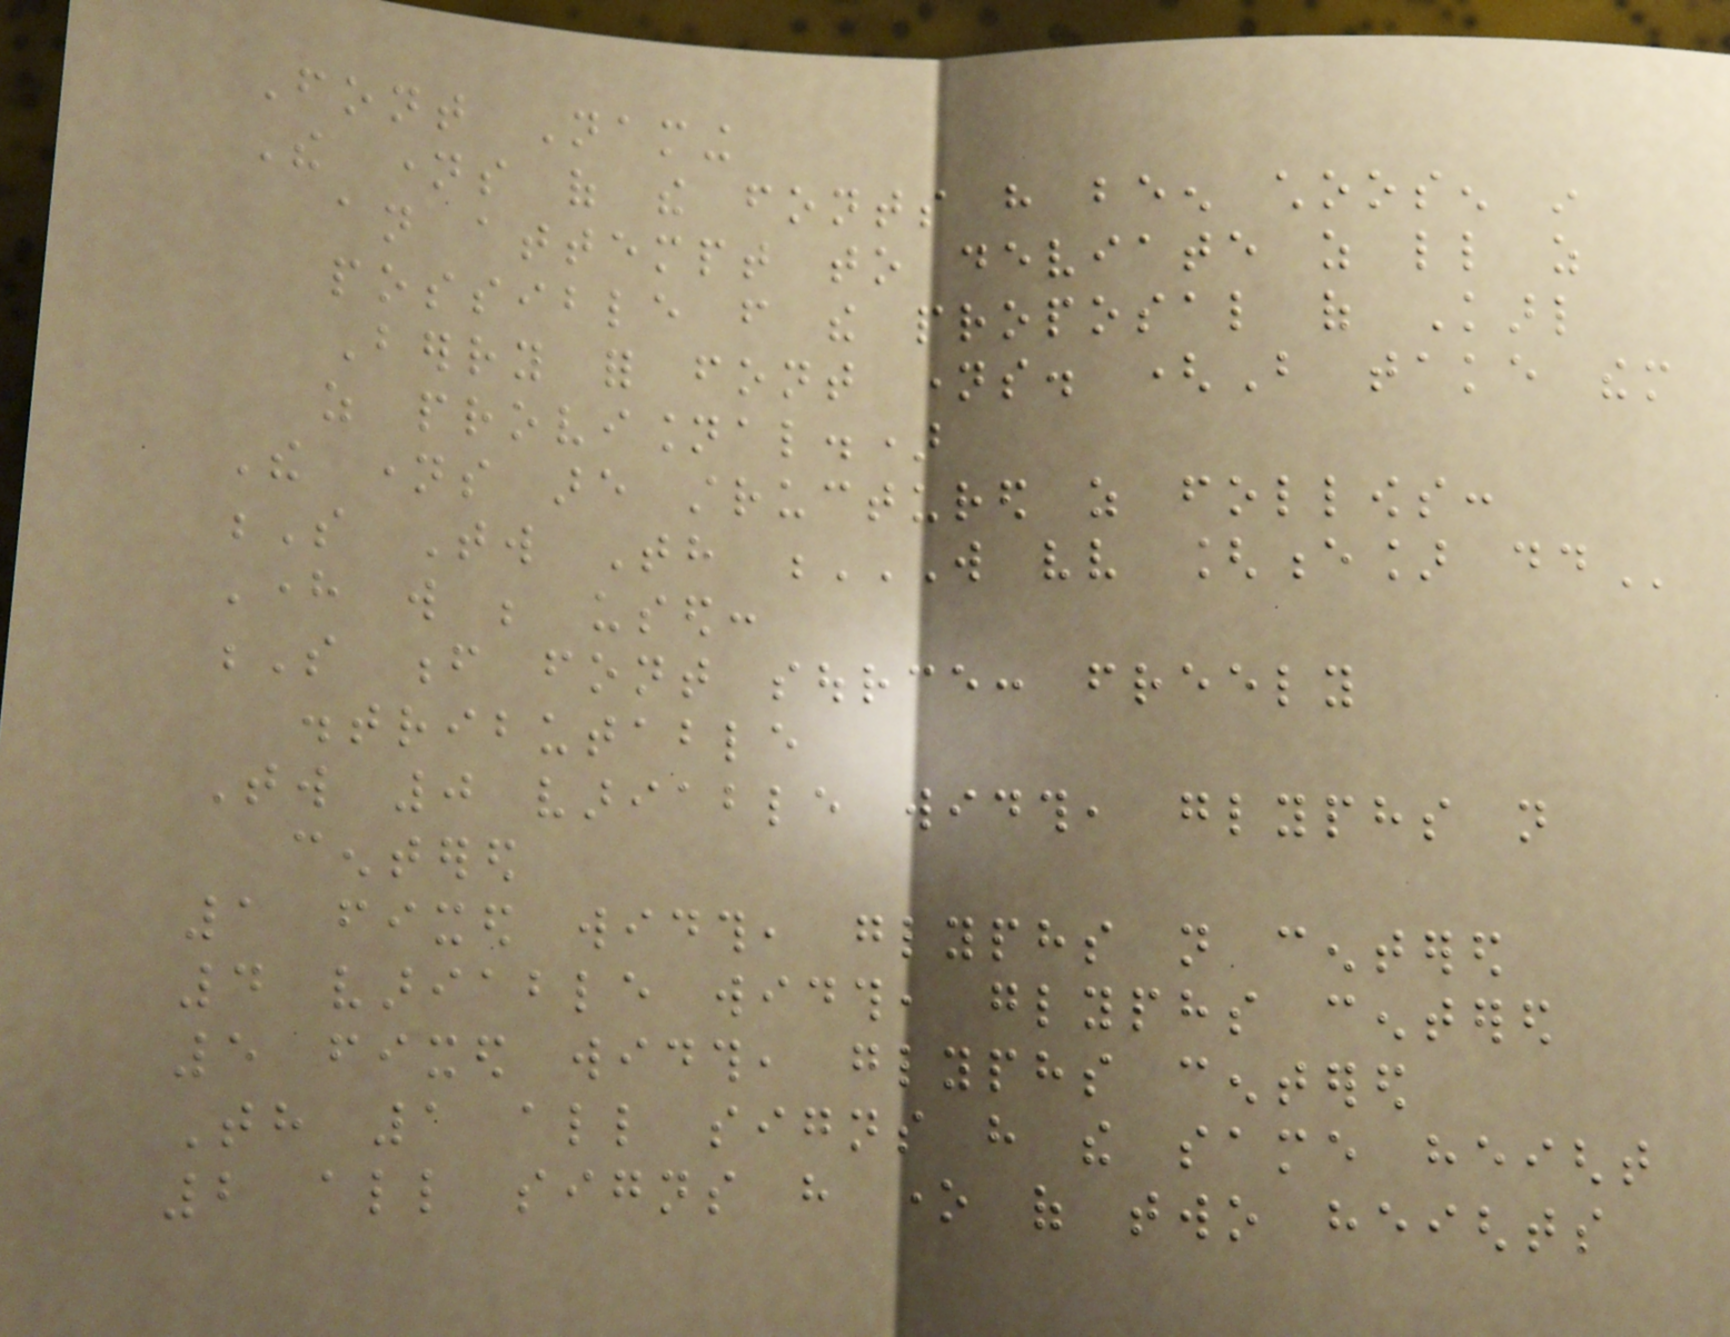Font Naming
The names of the fonts have been choosen in
an attempt to deviate as little as
possible from the proposal of Karl
Berry for font names. (But take them
as provisional.)
The names are structured as follows:
S Tw Th W VV [E] DD
Here will be used:
S f font source: freely
distributable
Tw 0 variable width, glyphs not
centered
1 fixed width, glyphs not centered
4 variable width, glyphs centered
5 fixed width, glyphs centered
Th 1 all signs have the same height
2 all signs have one of two heights
